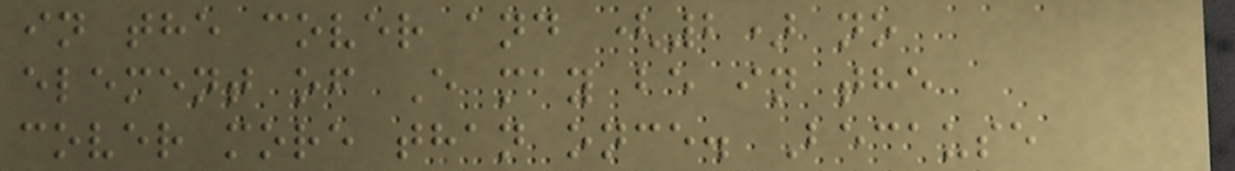in the cover and (2) no
element of E may be in the
cover more than once. Because
